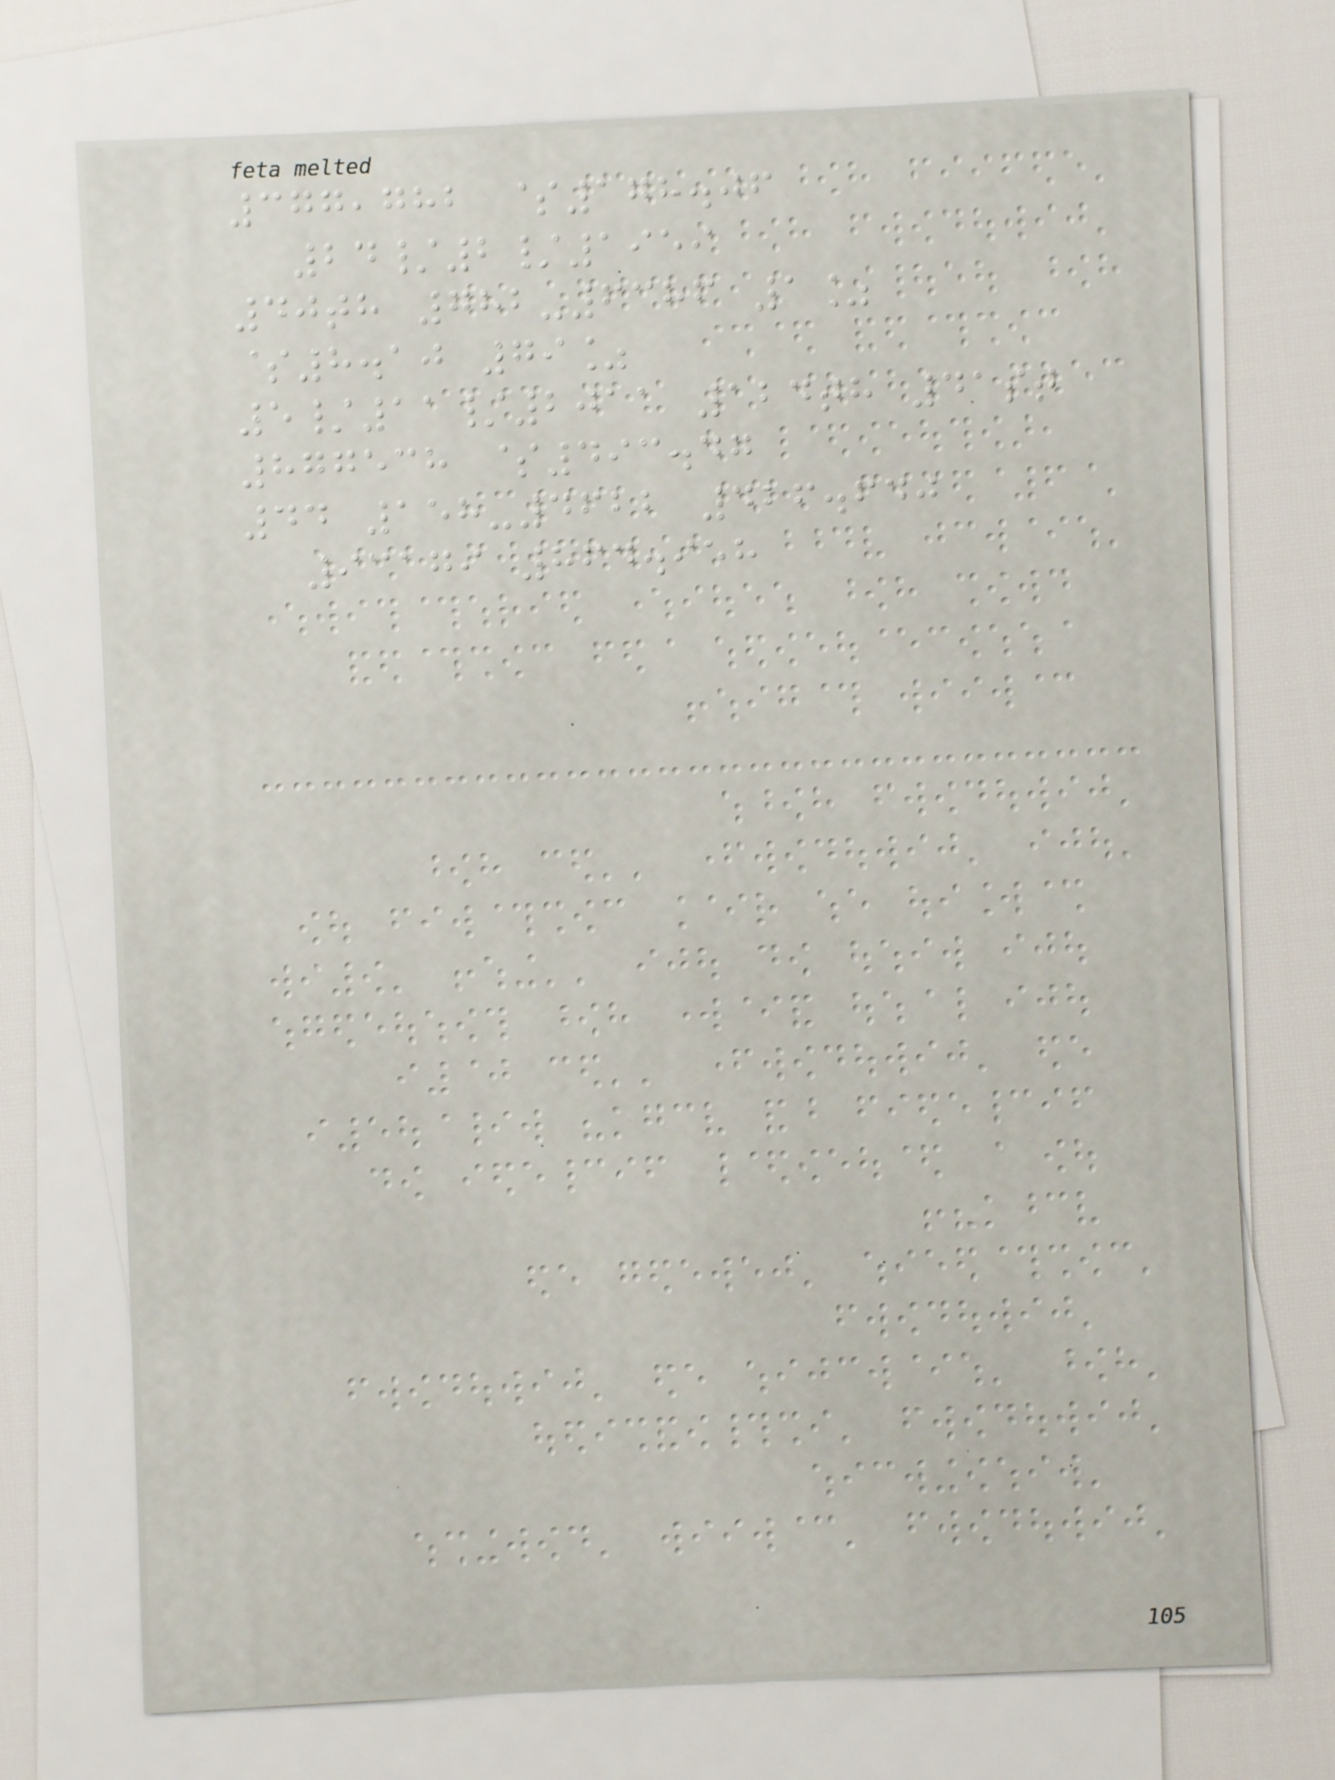377,782 $178.06
24/2/1959
40th 782-6386 1%
$8.10 79%
5/11/2011 124th 41st
877538 $493.47
44 158-4622 426.640
93179 864.958
